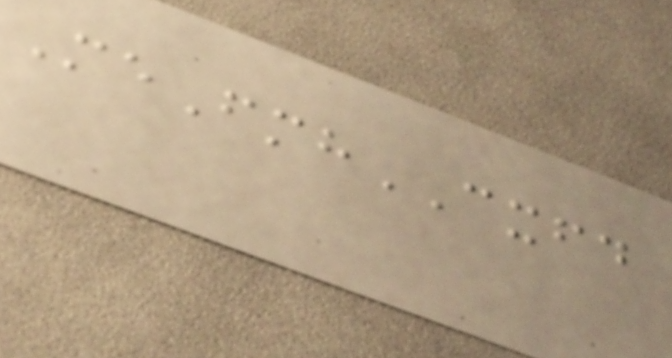MeFmhCXFD
